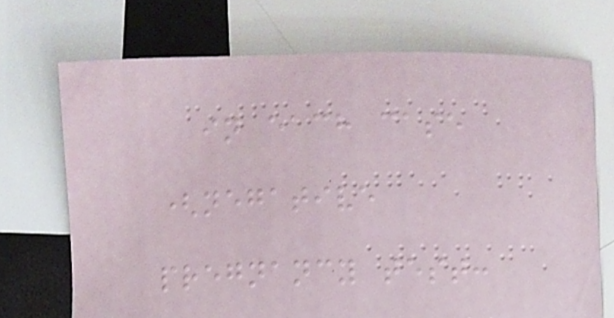in each case
(negative
pregnancy test:
